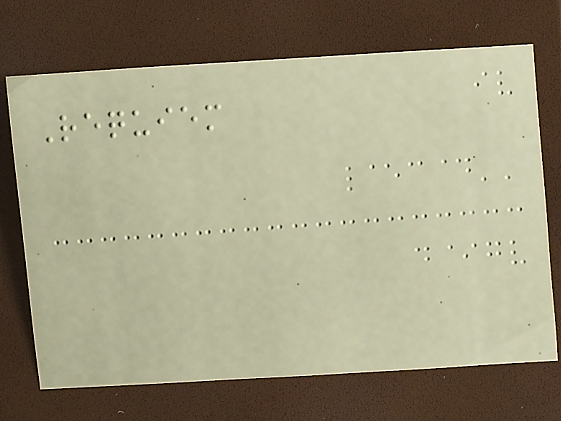Requiem
